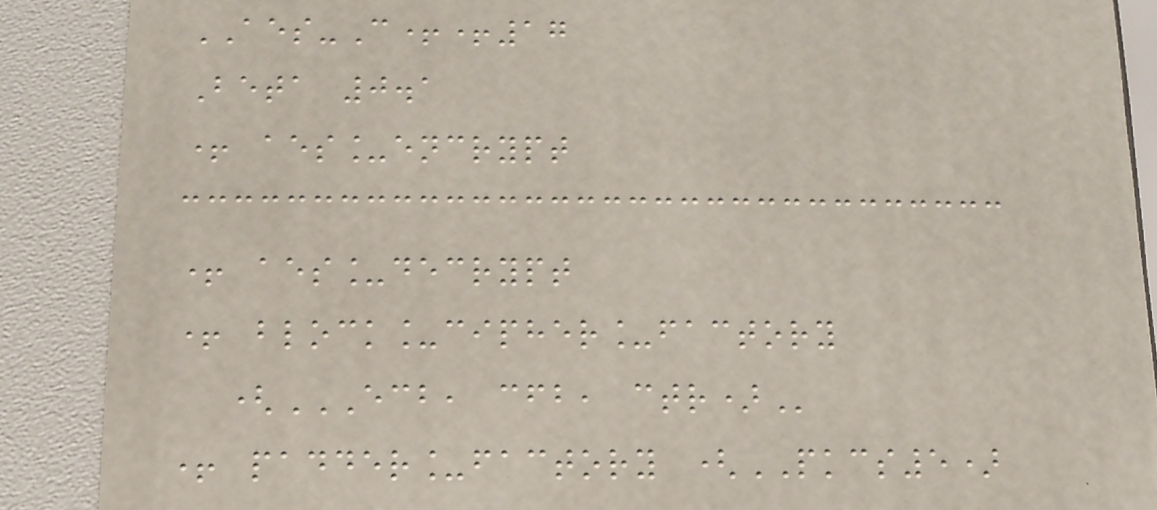AES-C++17
Beta 0.1
+ aes_encrypt
+ aes_decrypt
+ block_cipher_factory
(ECB, CFB, CTR)
+ padder_factory (PKCS5)
